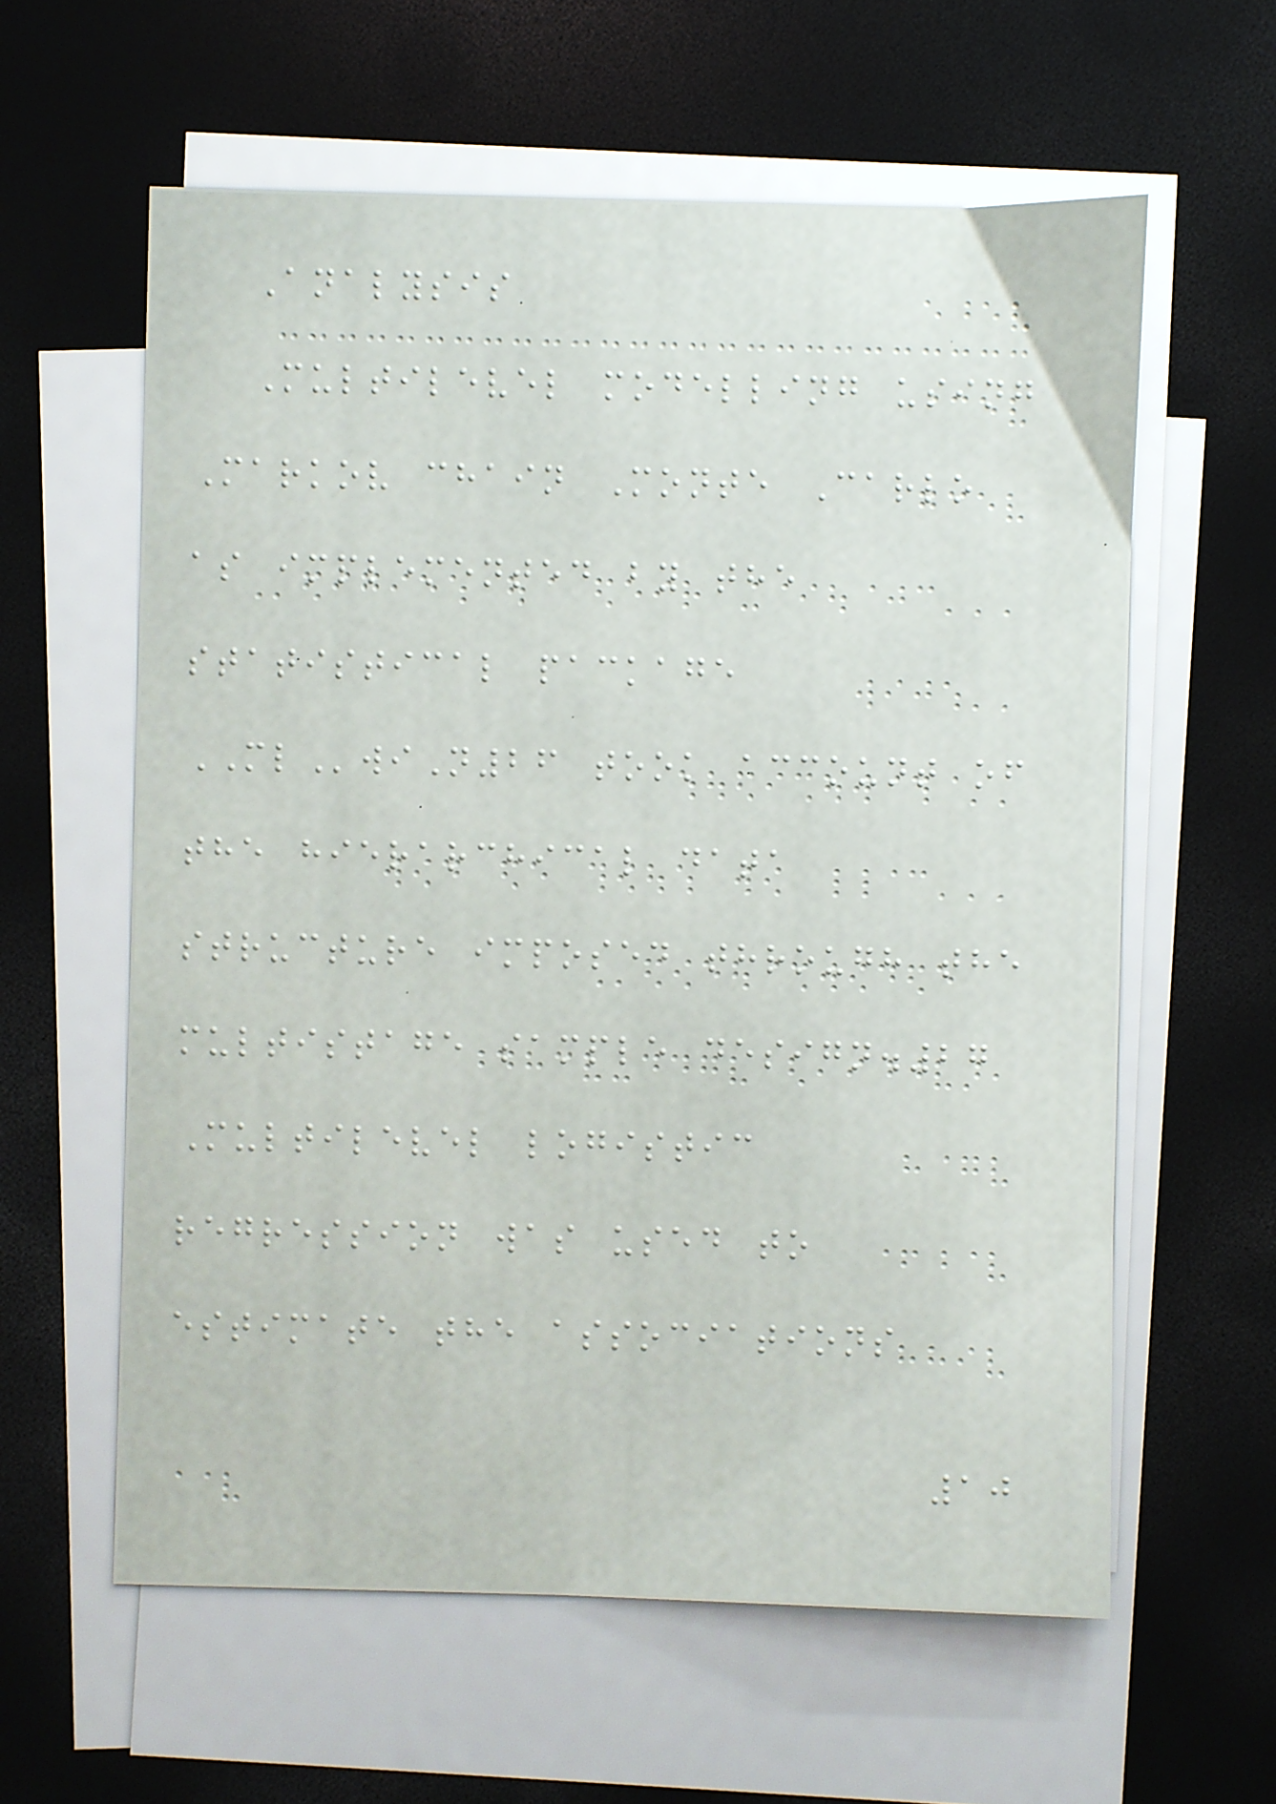Analysis
Multilevel modelling using
Markov chain Monte Carlo
as implemented by the
statistical package
MLwiN26 took account of
the hierarchical data
structure imposed through the
multistage sample design.27
Multilevel logistic
regression was used to
estimate the associations
10
